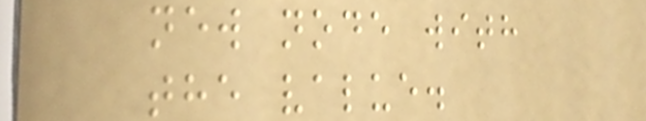new node with
the value.
